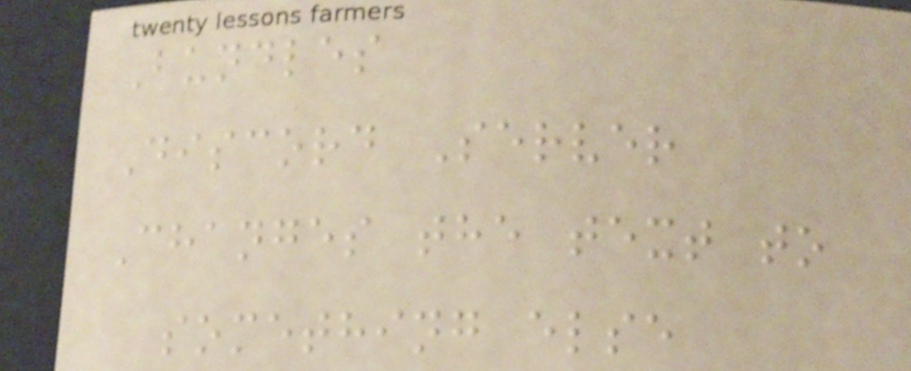Bundles
Discord Server
Changes the text to
something else
